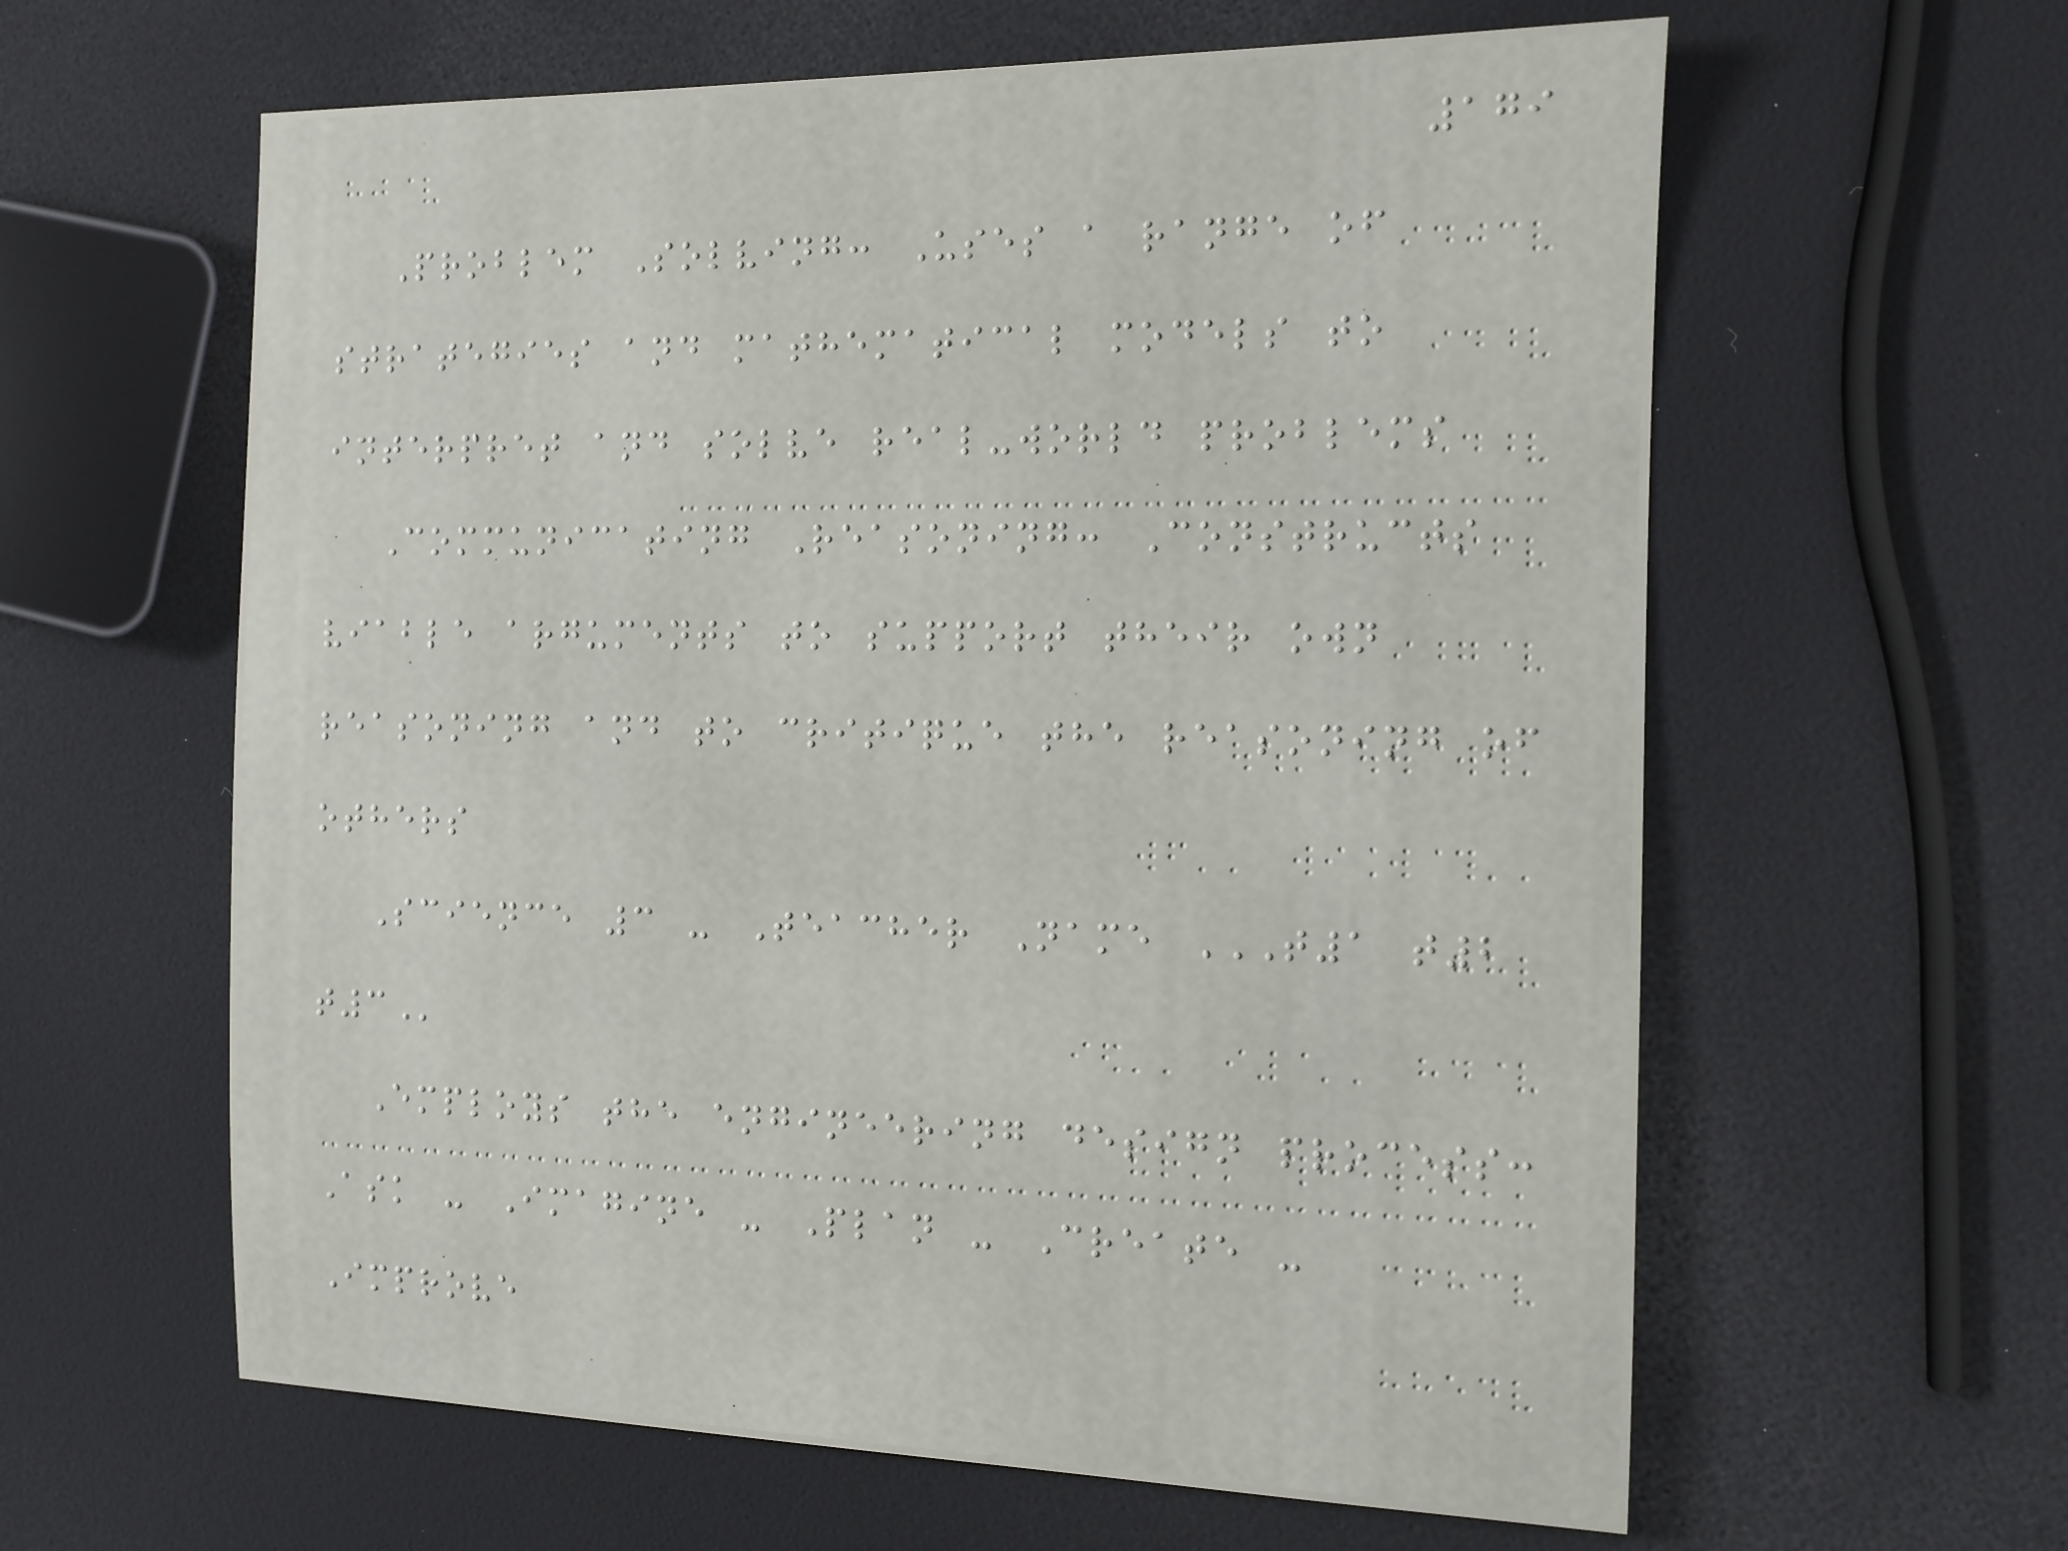179
Problem Solving: Uses a range of
strategies and mathematical models to
interpret and solve real-world problems
Communicating Reasoning: Constructs
viable arguments to support their own
reasoning and to critique the reasoning of
others
Science 3 - Teacher Name T1 T2
T3
Employs the engineering design process:
Ask - Imagine - Plan - Create -
Improve
